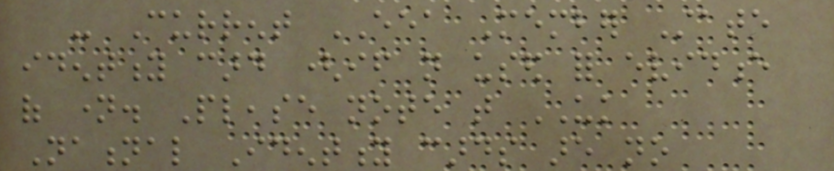- Current EEA Member State
identity card (if not used for evidence
of name. Please note that UK
National Identity cards are no
